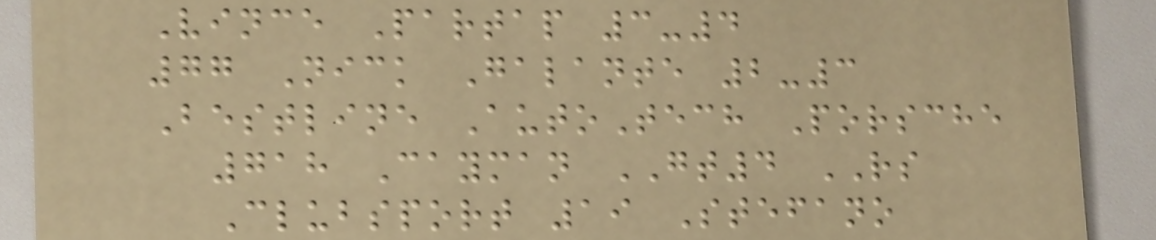Vince Partap 3-4
77 Nick Galante 2-3
Bestline AutoTech Porsche
718 Cayman GT4 RS
Clubsport 19 Stefano
